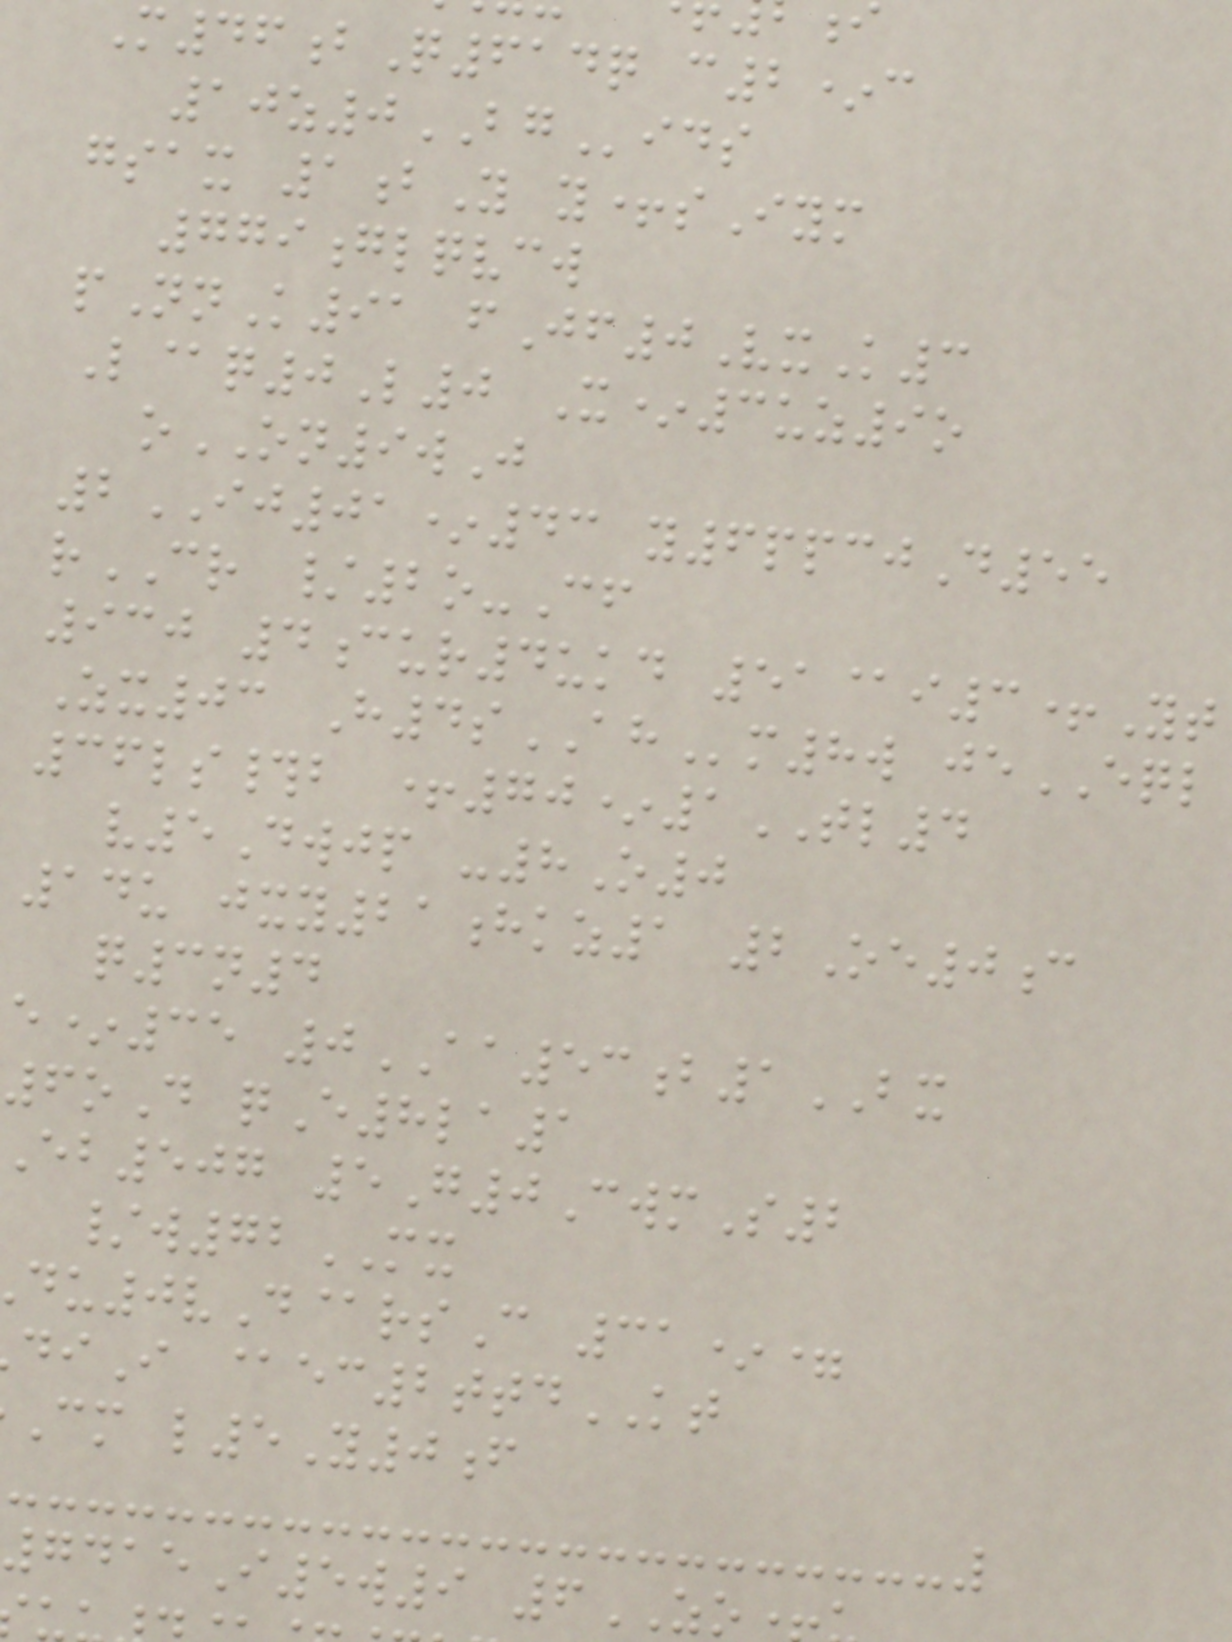M46bQ614q c2*c
10z0BGids
gsax 1bY y+sIym
779glqvcw
pNnK91 fJf0VxK3
L@q0L0 X*3uz9o
oON9wJ
2IJ01*43 y6ppcjD55
rCR /2o-Cf
930 4cur4ukd 51@i3+Yt
Zx03 H4sAHm8w jeEQL
36ls#b +70*1TL4
v5Dwjp -8O0
14u jxy21hkz1 2Oe0c
q3n4
e*35 0AA53b1BX
6oD qE8la1
eb507 5G0CwmS2
/w72MX
u0vD@rsC 31*=
iI @ec2ttdKT
Cm l5Y0f
7415I5w9 6ZO
